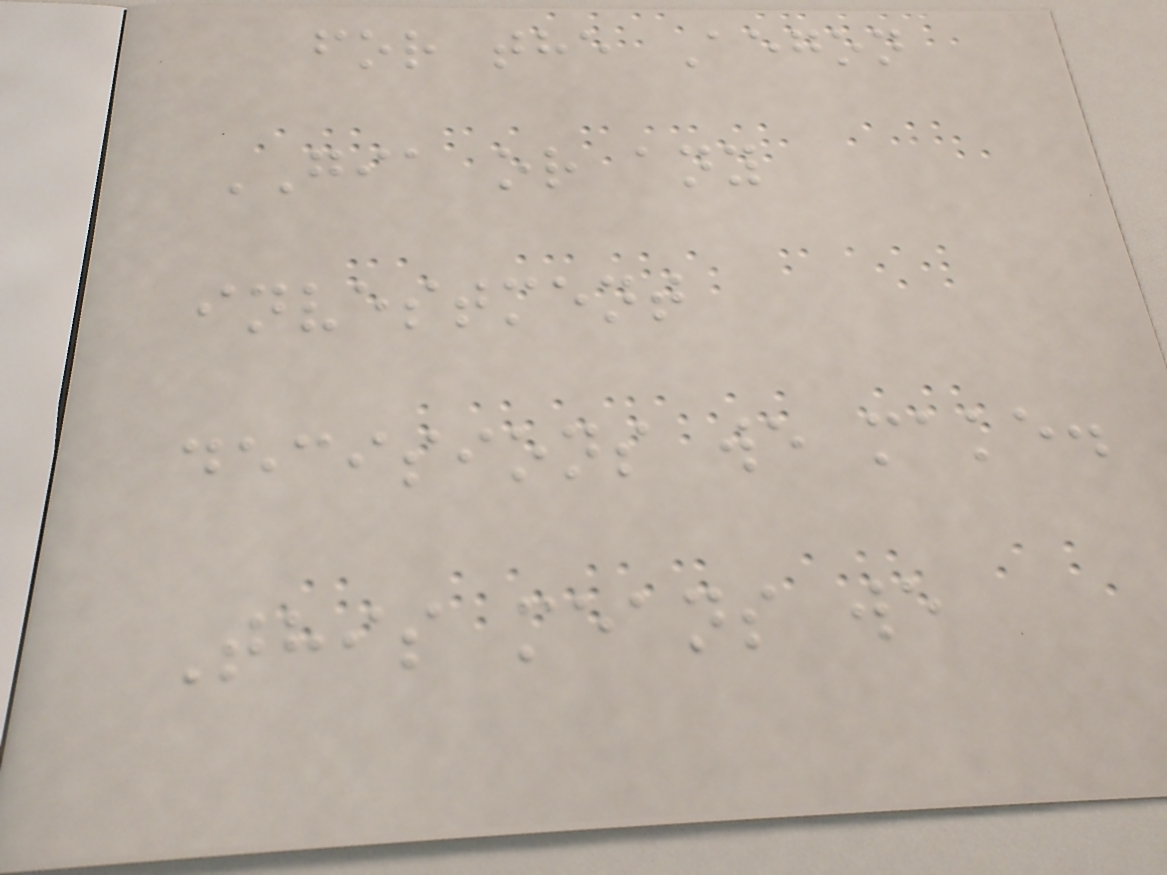for the Aegon
GIA or any
investment
decisions we make.
This means we
